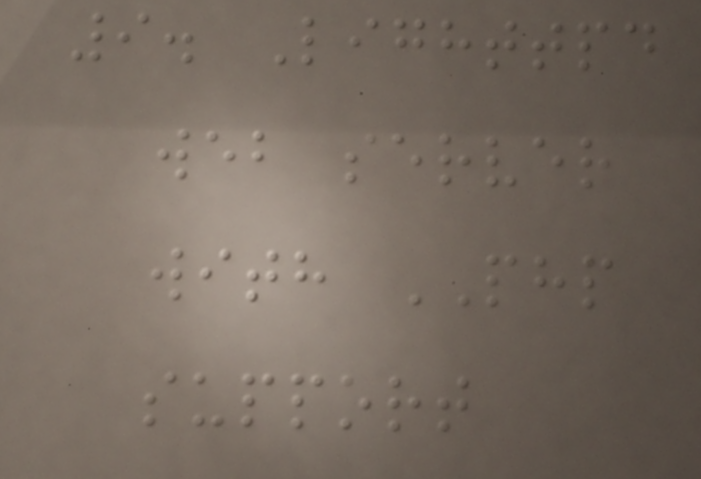9. Lighttpd
web server
with PHP
support
